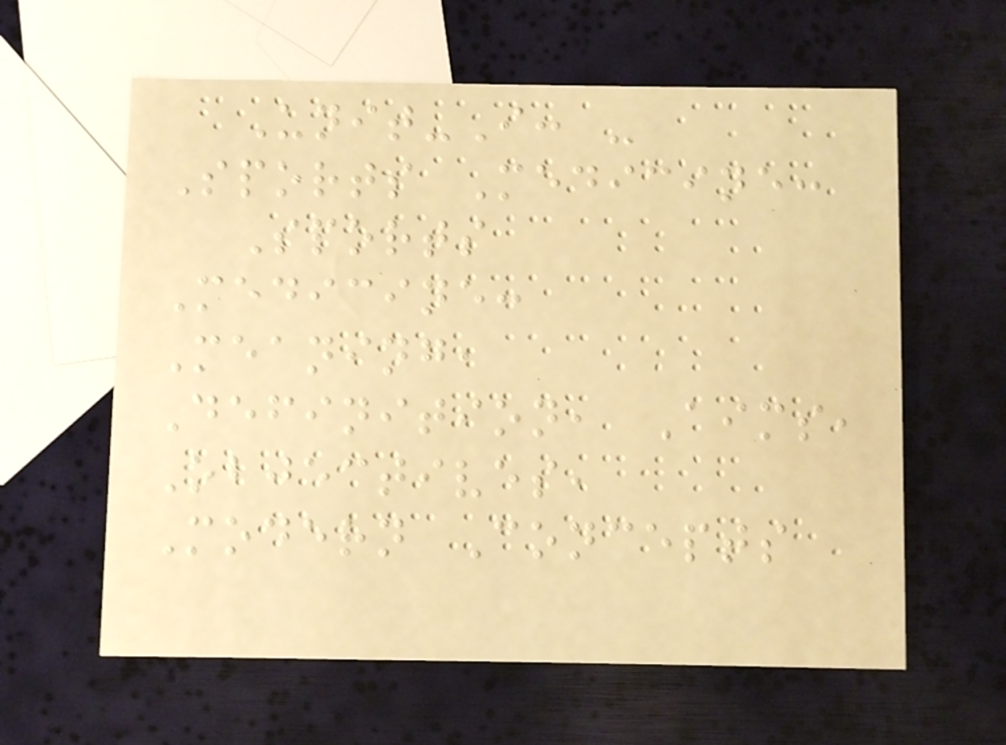Unit-I: -
Sports Medicine:
Sports
Medicine:
Meaning,
Definition, Aims,
Objectives,
Modern Concepts
